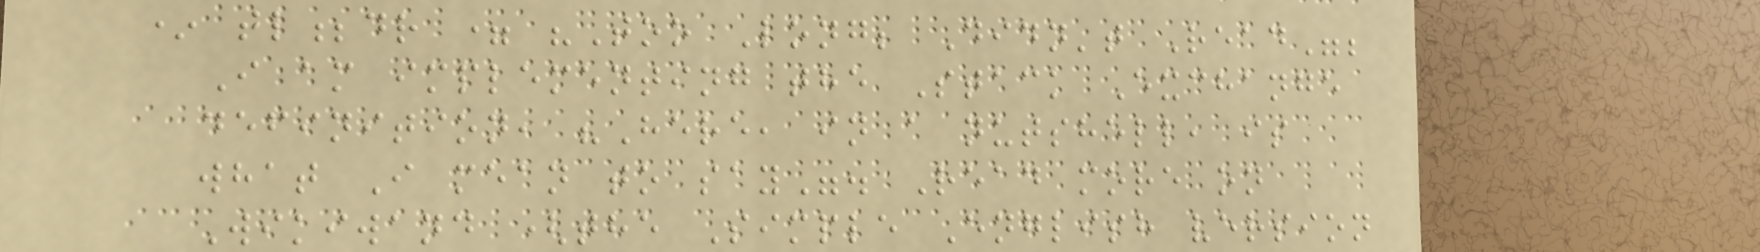* tl;dr = "Too Long; Didn't Read";
I am implementing the Stack Exchange
definition, "Here, in a nutshell, is
what I mean to say". Read more on
Wikiwand (the Simple English version
